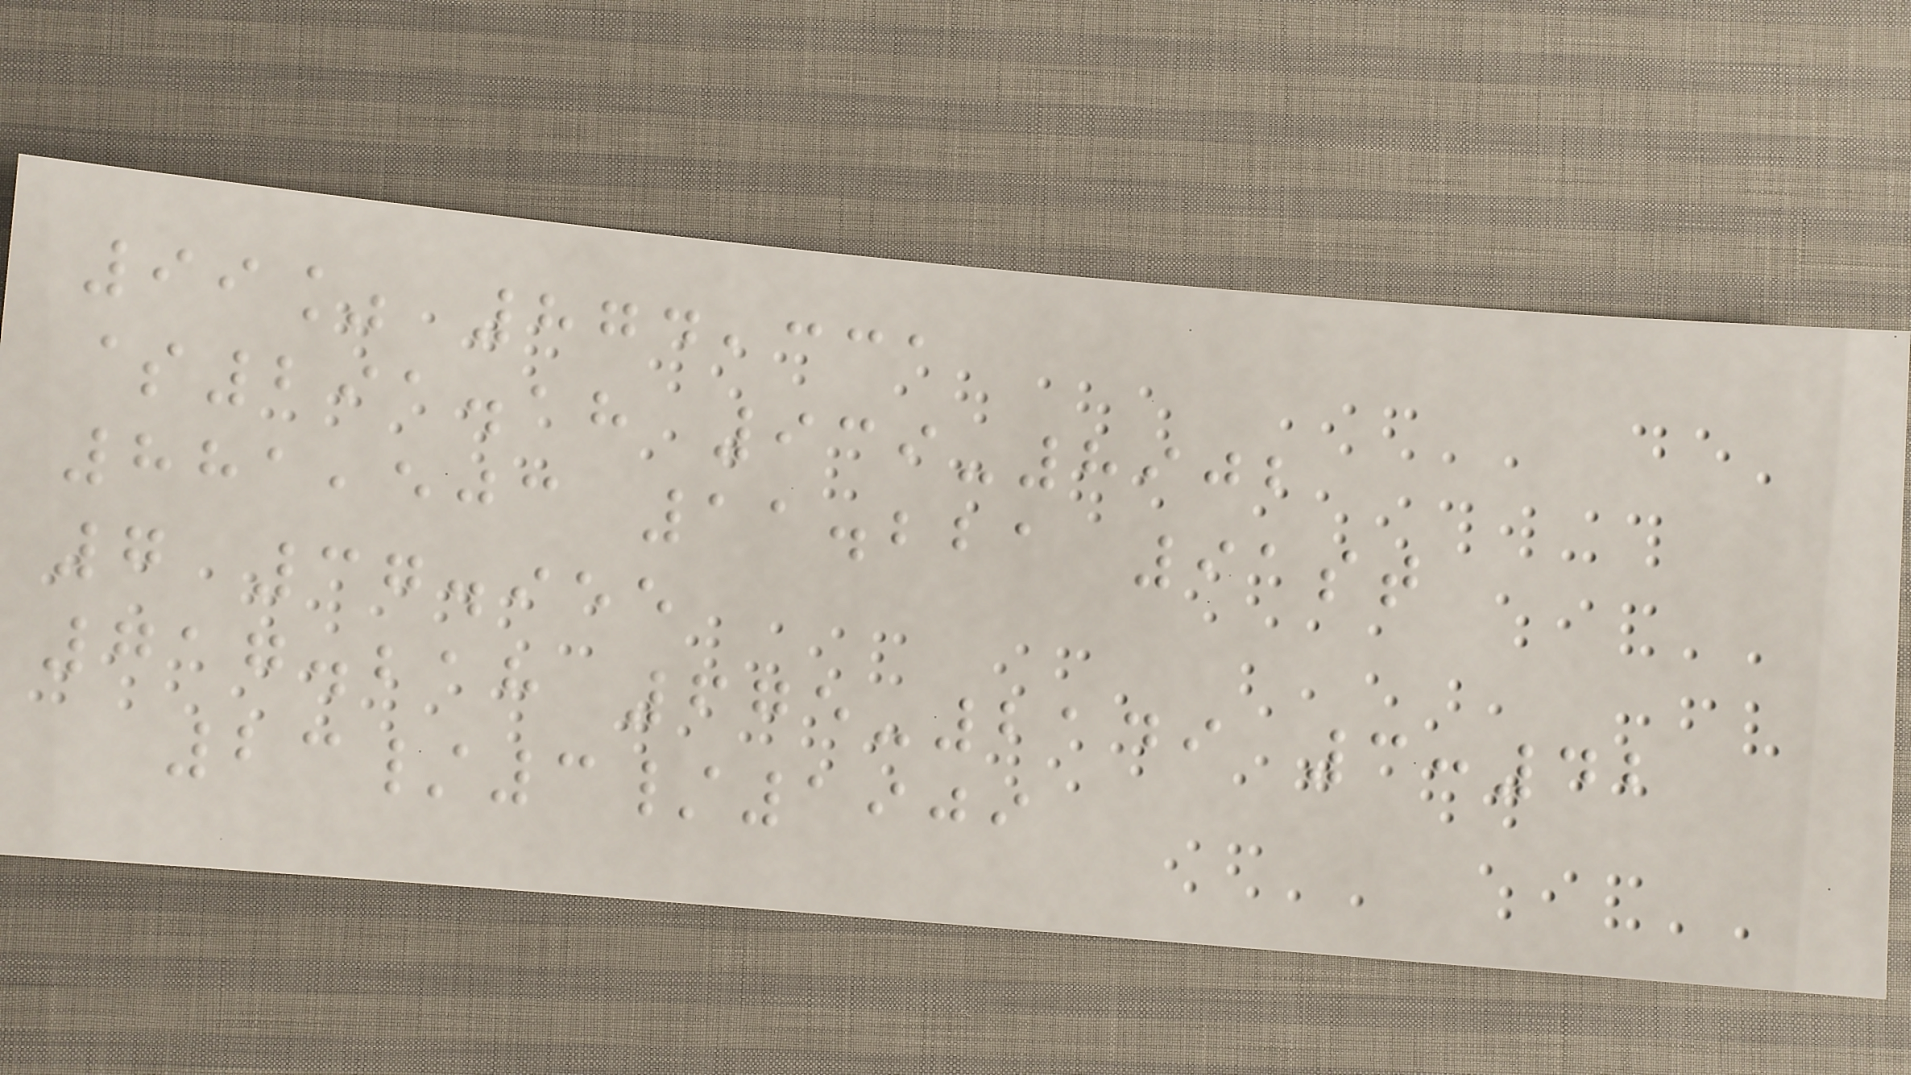99% 874,331
$291.18 939-8902
881,503 11.221 91st
7 37.955
717.218 675-2149 3:42
23/3/1909
